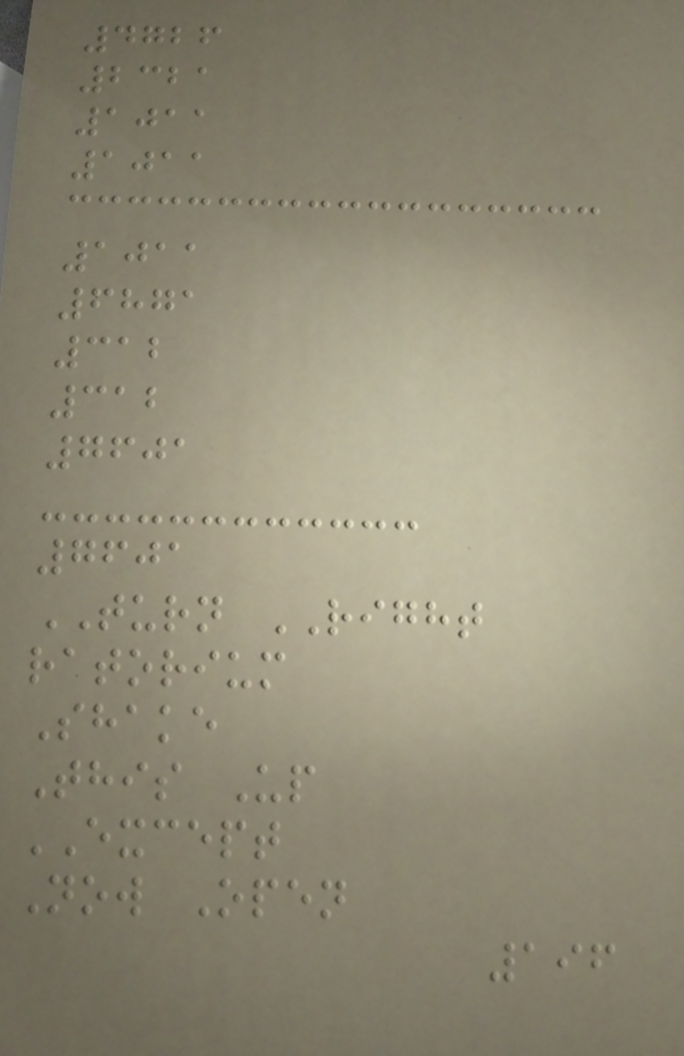4726
2321
1011
1011
1011
6871
312
312
7601
7601
TURN RIGHT
ratorium
Shake
This Up
EXCEPT
Now Open
196
